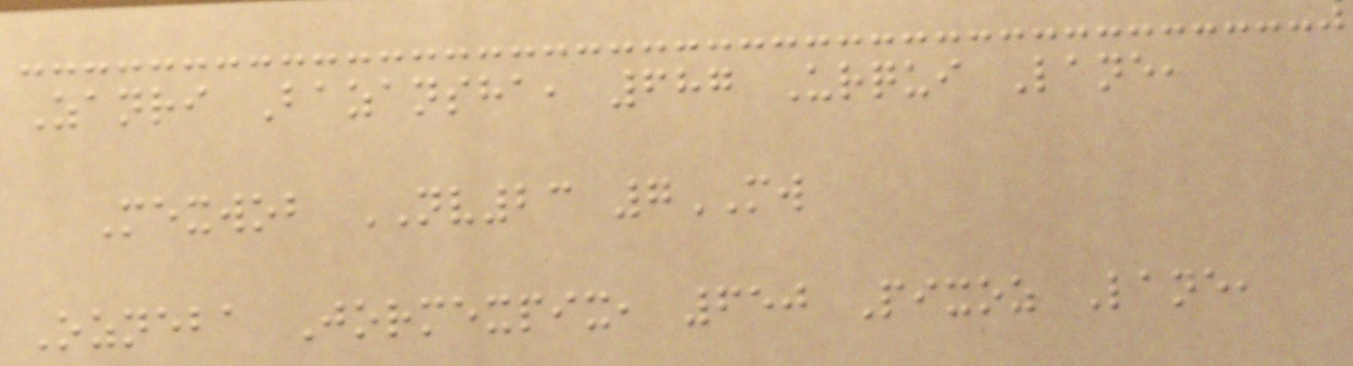Zanri Bazansha, 687 Urqui Lane,
Mexwob NV23 7MW
Ozneba Jormexpix, 650 Pixoz Lane,
